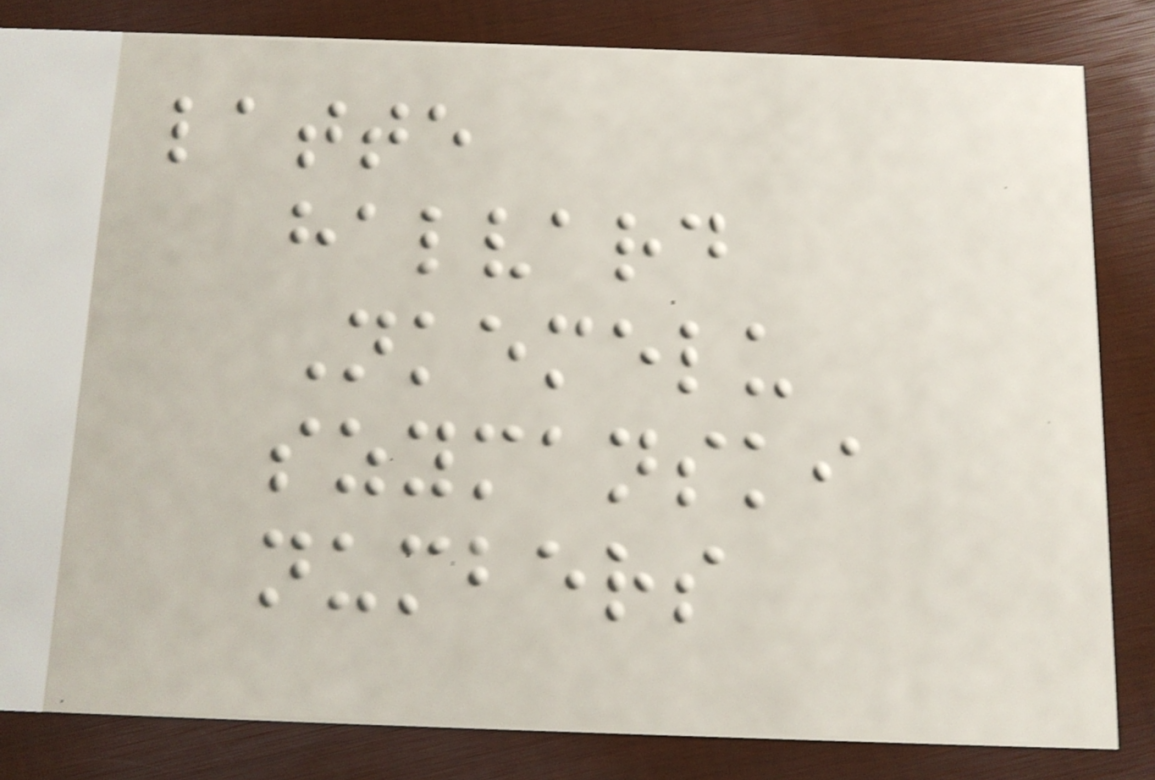latte
halvard
Nkemelu
szymanski
numbers
